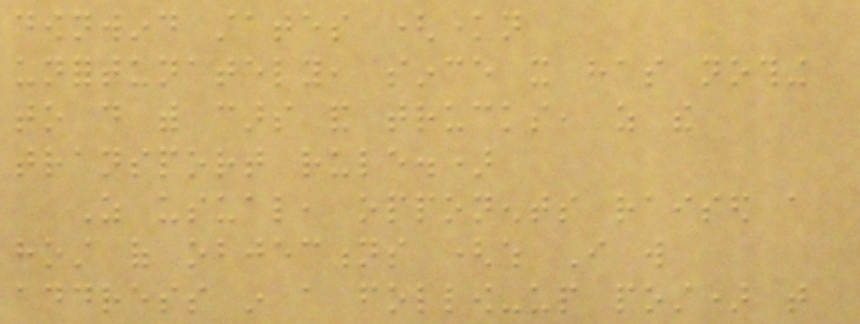downwind states (known
unfortunately, since it has nothing
to do with cars and trucks, as the
transport rule.)
As usual, opponents raised a
host of objections (which I will
address in a follow-up post) that
